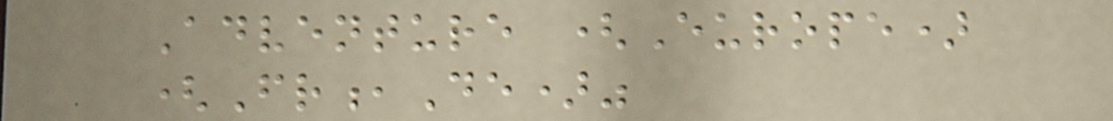Adventure (Europe)
(Fr,De)"
